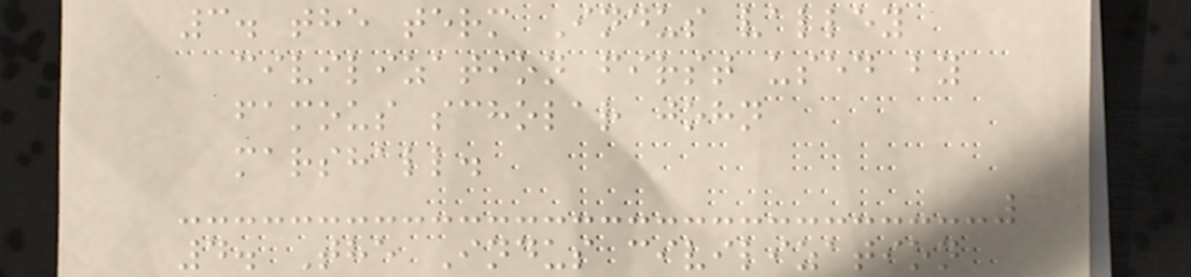3. the term Indus valley
civilization first used by
famous scholar john
marshall.
4. The Indus civilization
